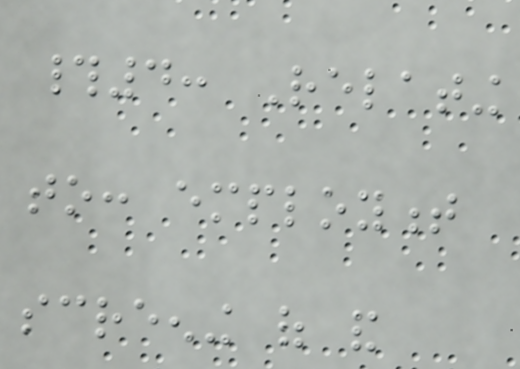#4: Relating
to: employment
screening of and
